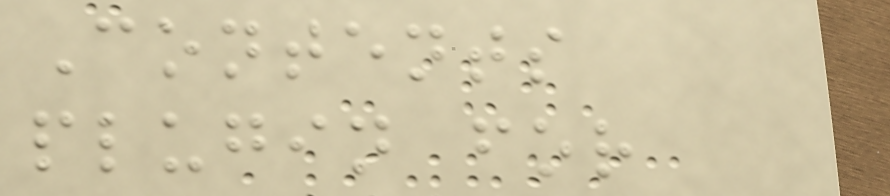Contents
plugin for
